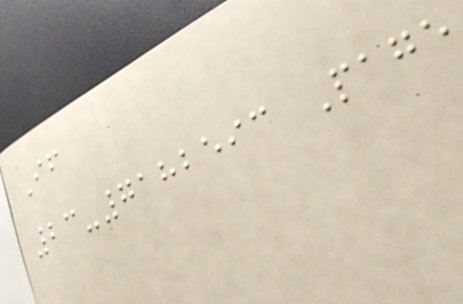If
23-7182593 Page
